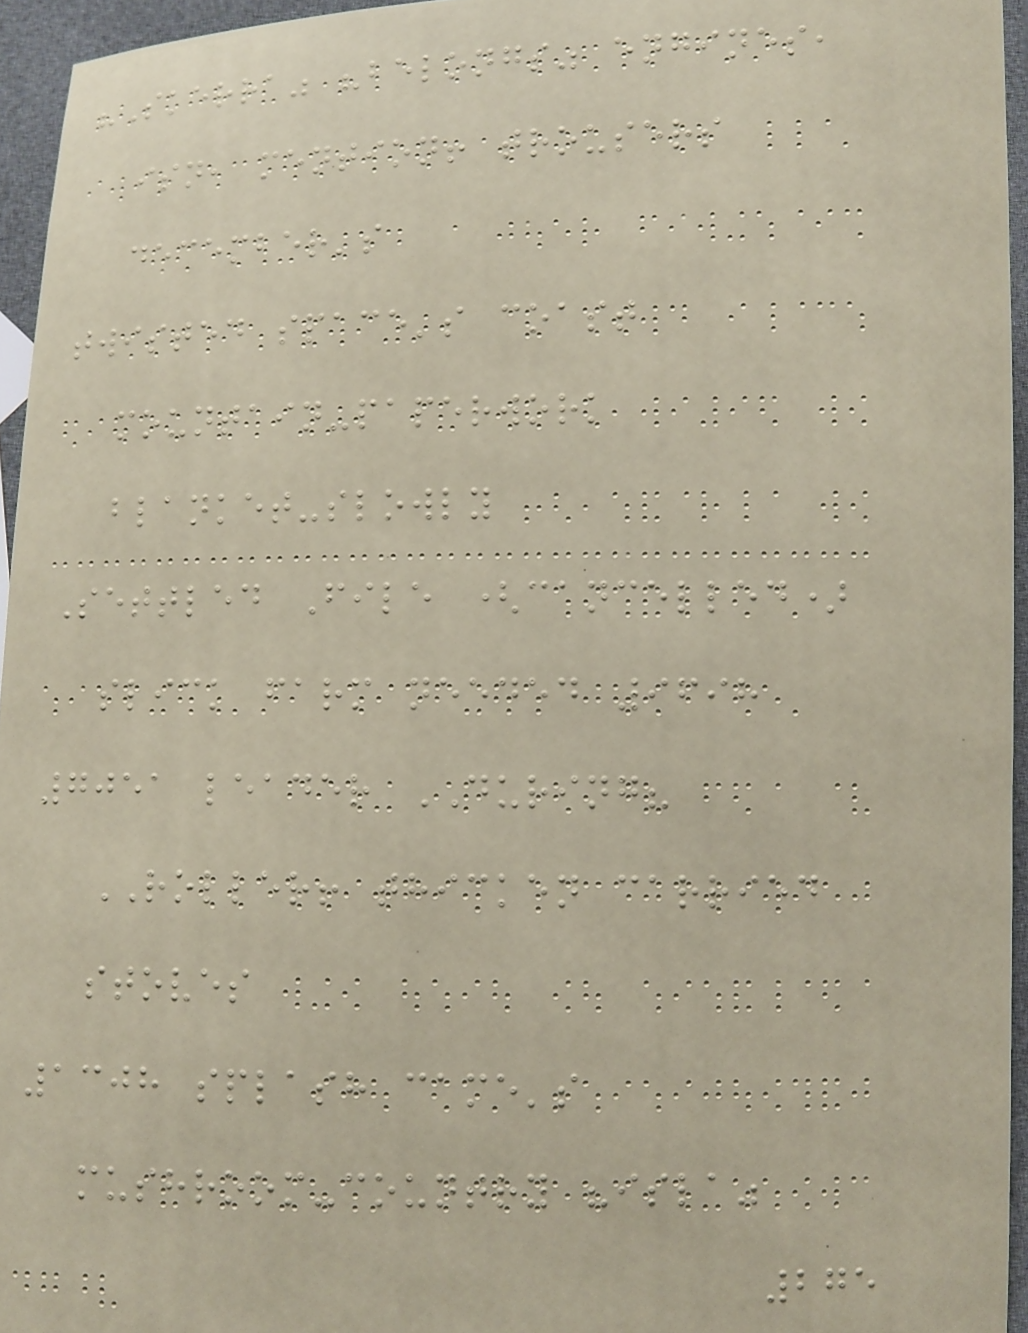"Skerra" "belongs" engines,
isn, mention! trousers
december's
twisted space's coast
mountain-paperwork
blanket-slowly
Settled File (cancelled)
slick farm needed 9698
7051 leader DURING?
ROLLER! thicken carried
stoves
1308 splash came's
mushroom-country "isla"
275
